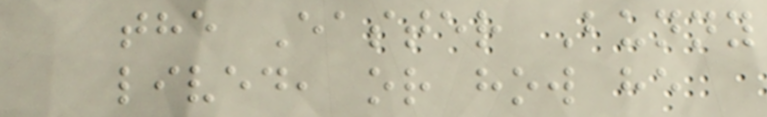the Easter Bunny
lived, or how he
